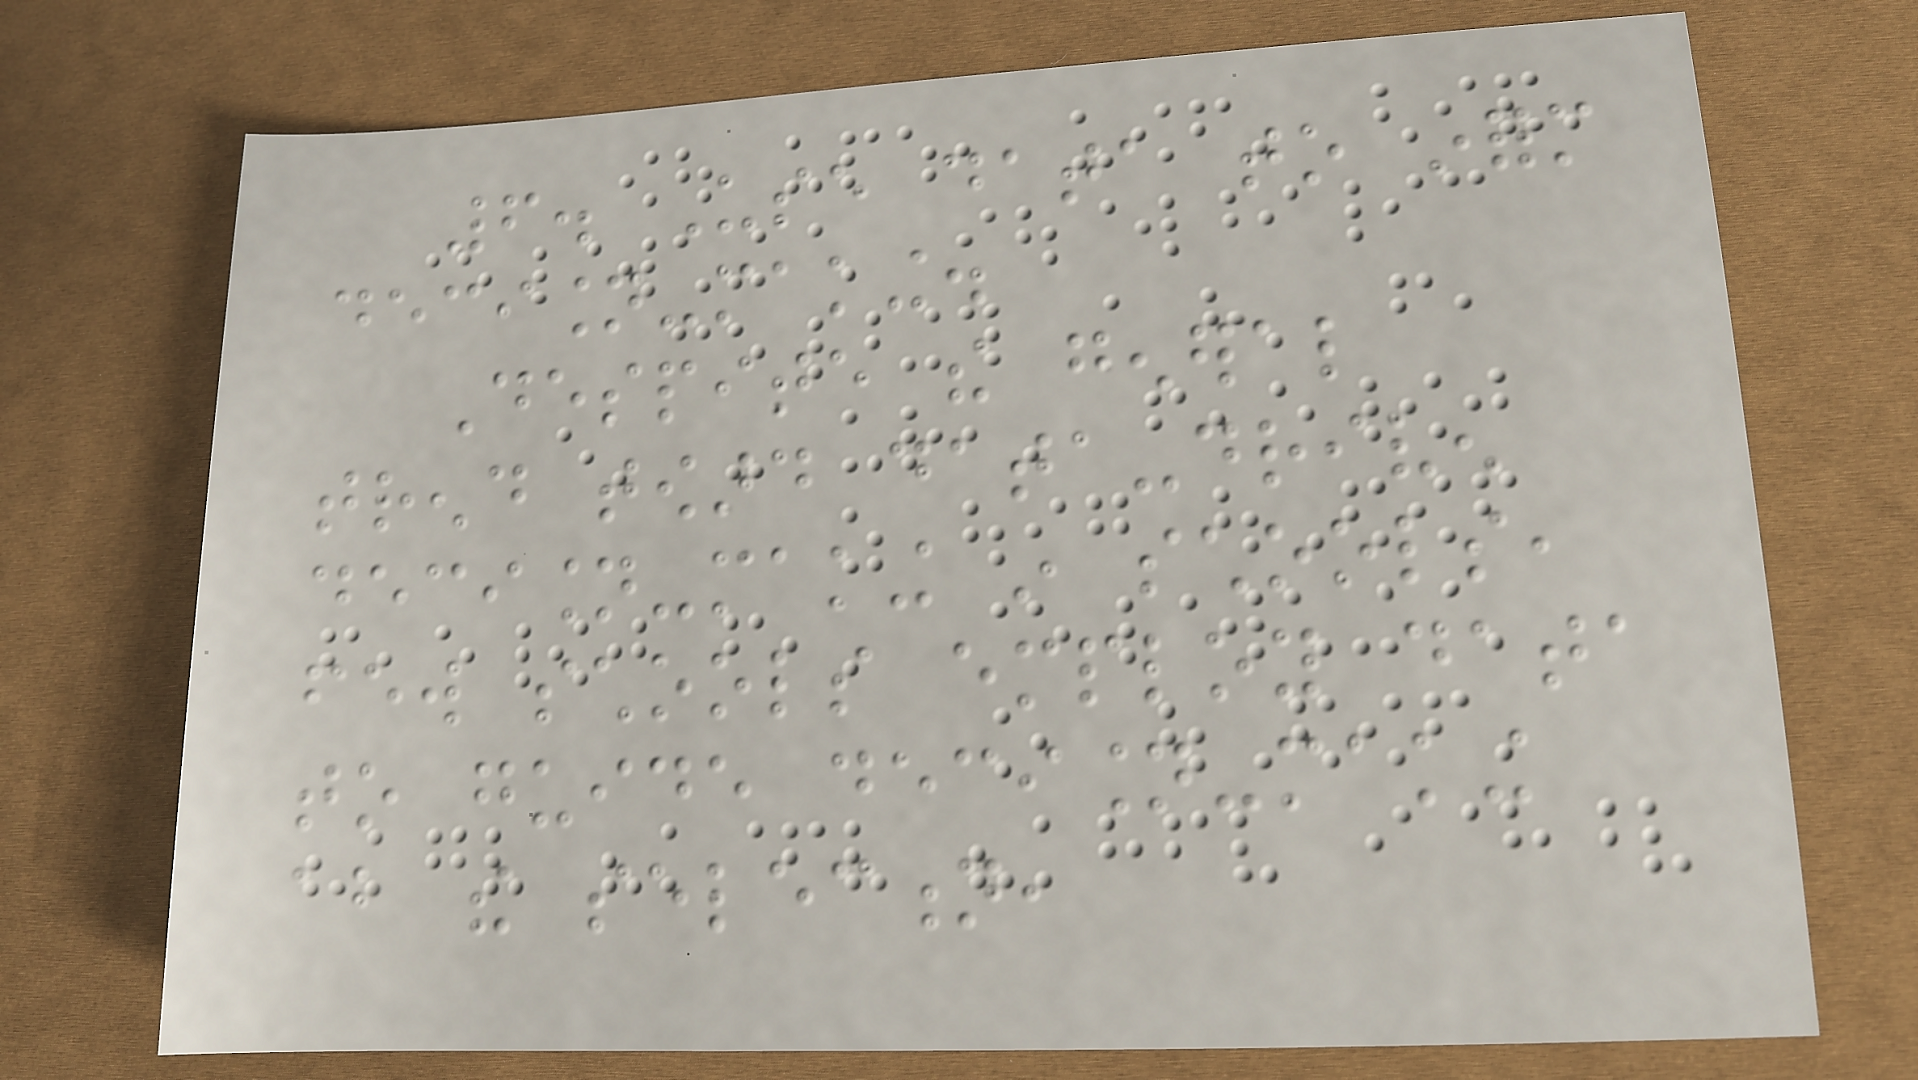6. Use data to inform
decision-making.
Despite the general
trend toward data-driven
decision-making in schools,
few schools employ data
to guide decision-making
about the selection,
